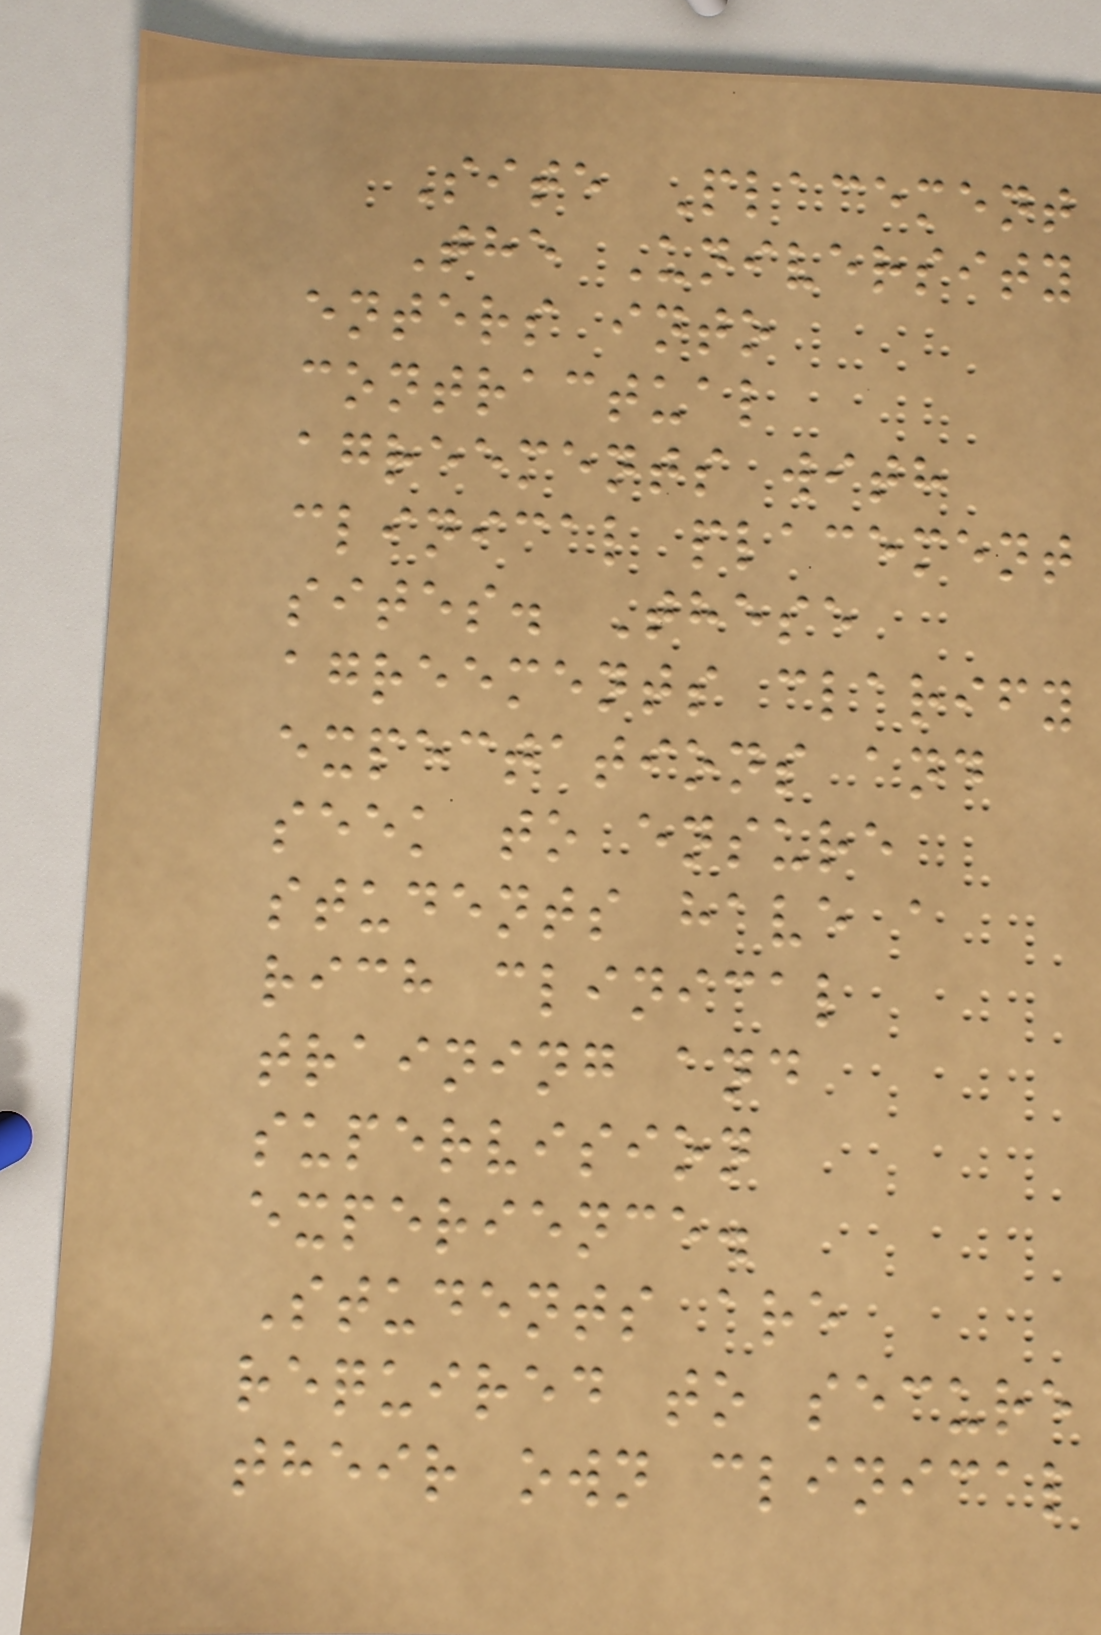Site Placement
The University
enters into
contractual
agreements with
clinical placement
sites. These
agreements clarify
expectations and
seek to ensure
students have a
rich clinical
training and
supervision
experience.
Students are
required to secure
their own clinical
